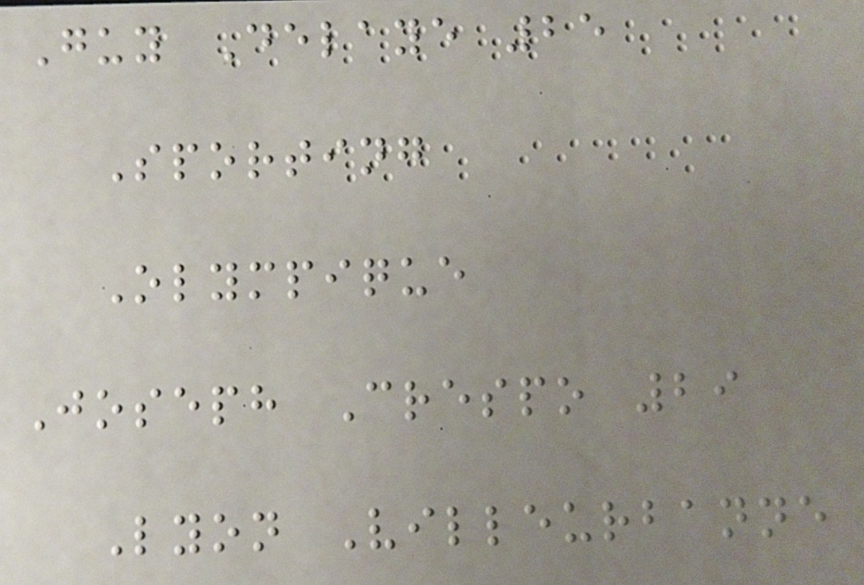Guy Delaye 25
Sporting
Olympique
Joseph Crespo 29
Lyon Villeurbanne
